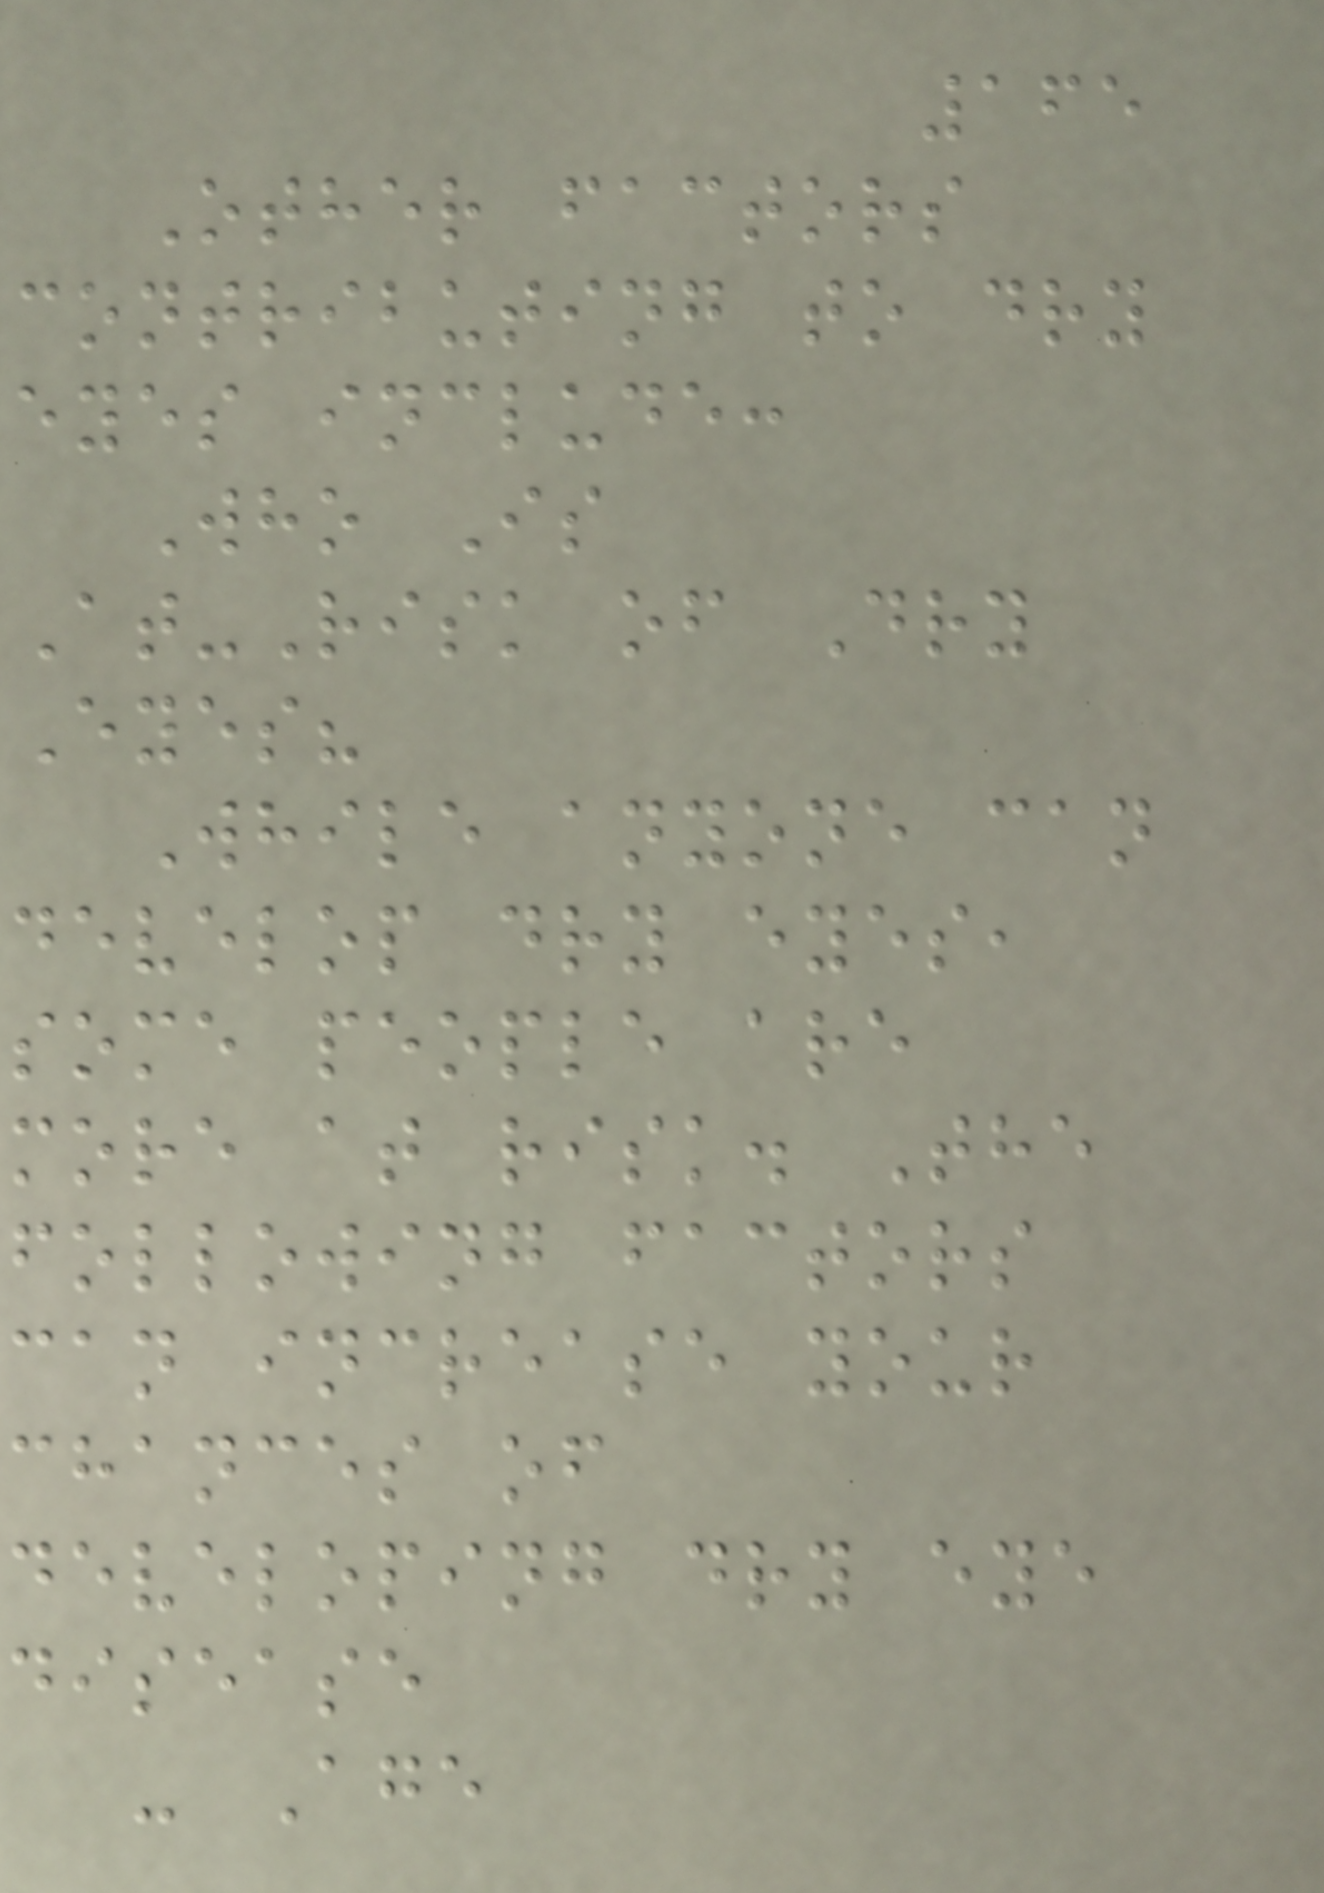165
Other factors
contributing to dry
eyes include:
Who Is
At-Risk of Dry
Eyes?
While anyone can
develop dry eyes,
some people are
more at risk. The
following factors
can increase your
chances of
developing dry eye
disease
- Age
